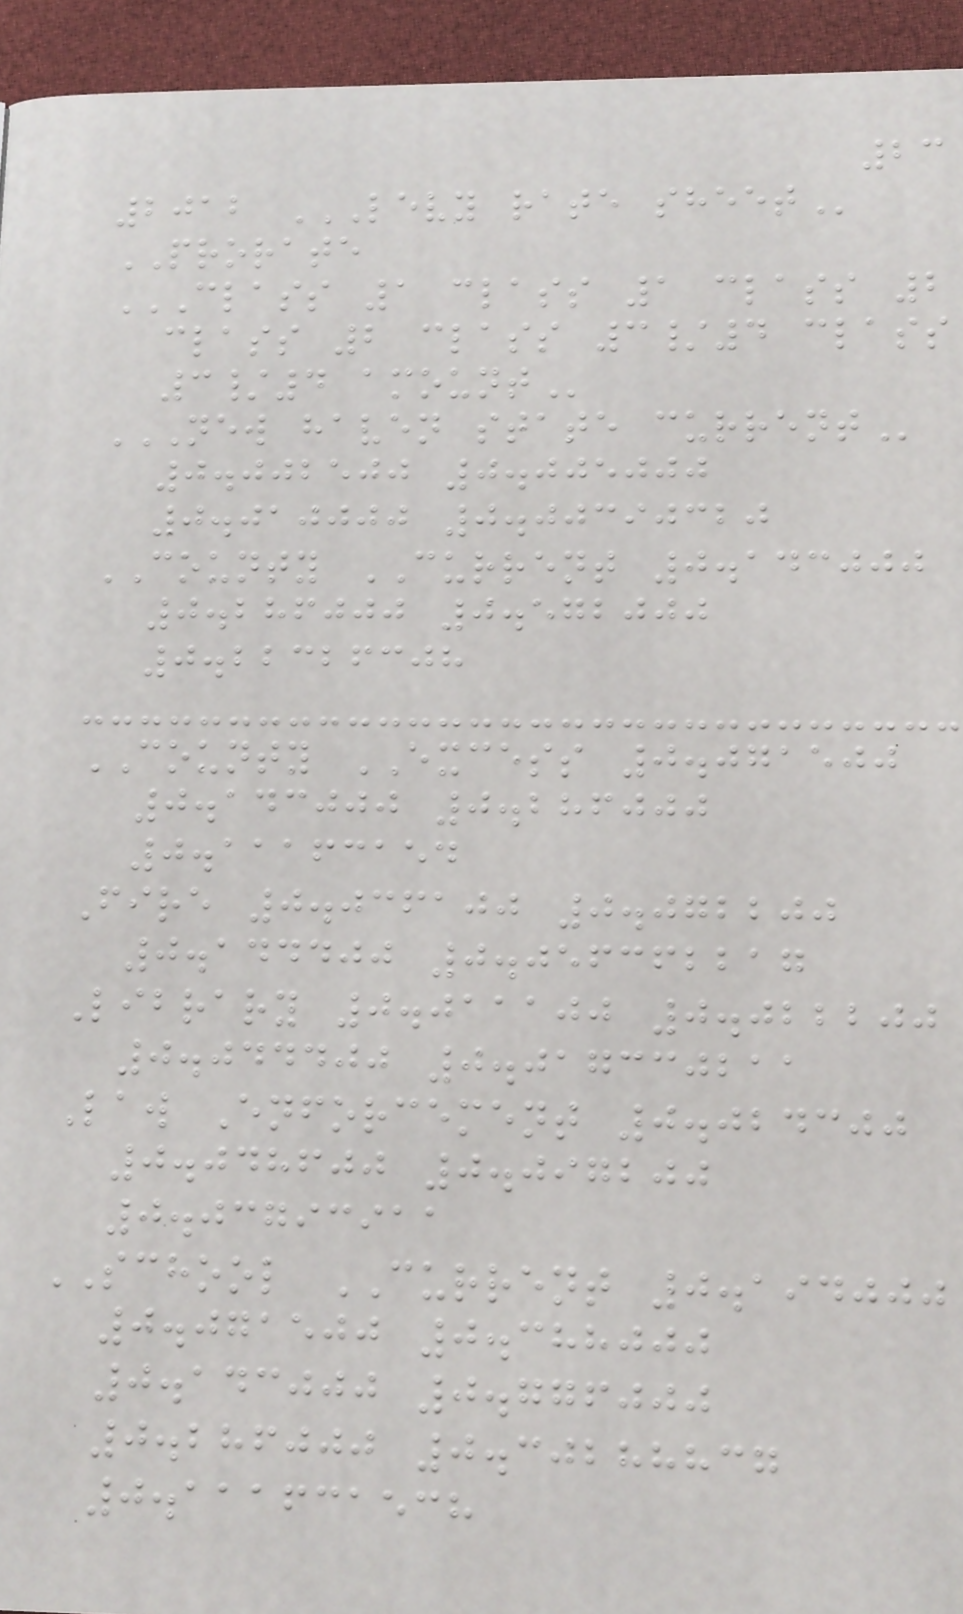23
2012 LEVY RATE SHEET
PRORATE
CLASS 1 CLASS 1 CLASS 2
CLASS 2 CLASS 3/4 CLASS
3/4 AMOUNT
NEW HAVEN STATE CURRENT
0.002500 0.005000
0.010000 0.00390320
COUNTY CURRENT 0.143000
0.286000 0.572000
0.22326308
COUNTY EXCESS 0.071500
0.143000 0.286000
0.11163154
Fire 0.036100 0.072200
0.144400 0.056362217
Library 0.011100 0.022200
0.044400 0.017330211
Law Enforcement 0.024300
0.048600 0.097200
0.03793911
SCHOOL CURRENT 0.194000
0.071500 0.388000
0.143000 0.776000
0.286000 0.30288837
0.111631538
